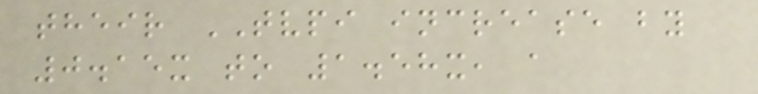their TVPI increase by
0.15x to 1.58x, a
